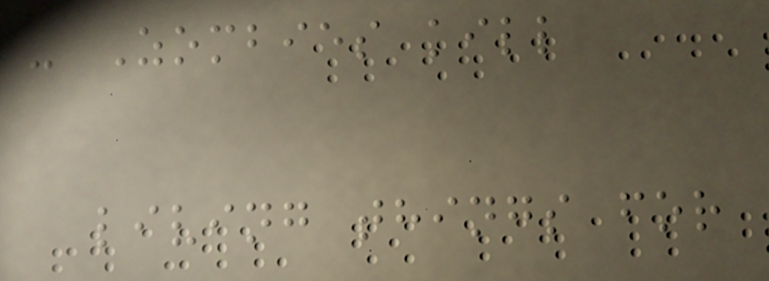- Zombies kill
living things for
